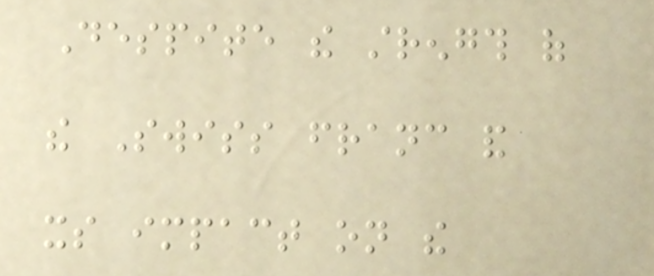Despite the strength of
the Swiss franc and
its impact on the
